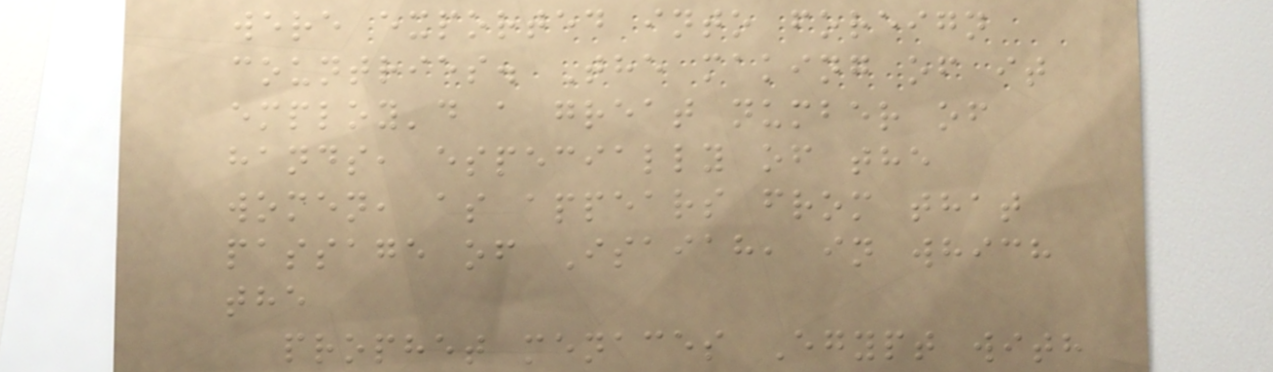were exported into foreign
countries. The making of it
employ'd a great number of
hands, especially of the
women, as appears from that
passage of Isaiah, in which
the
prophet menaces Egypt with
